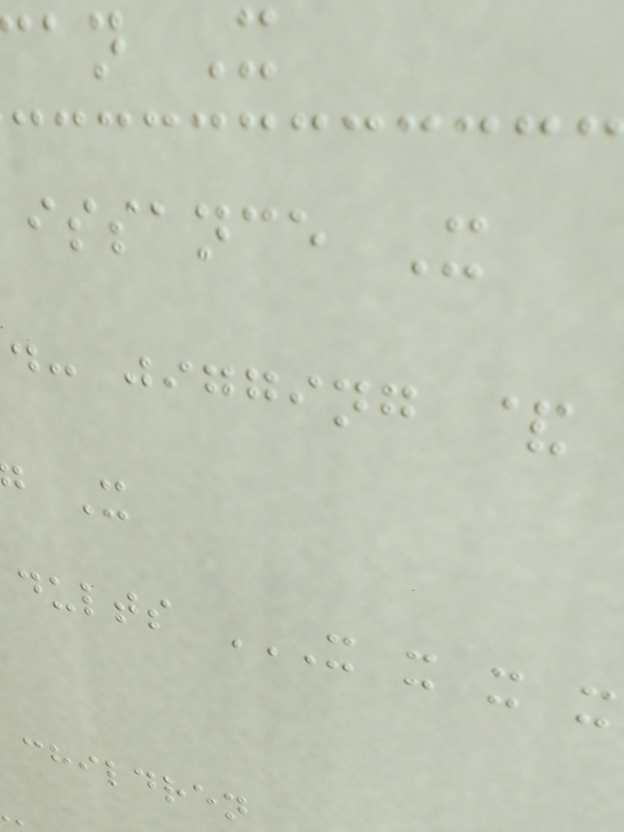an X
issance X
d: jigging &
children
